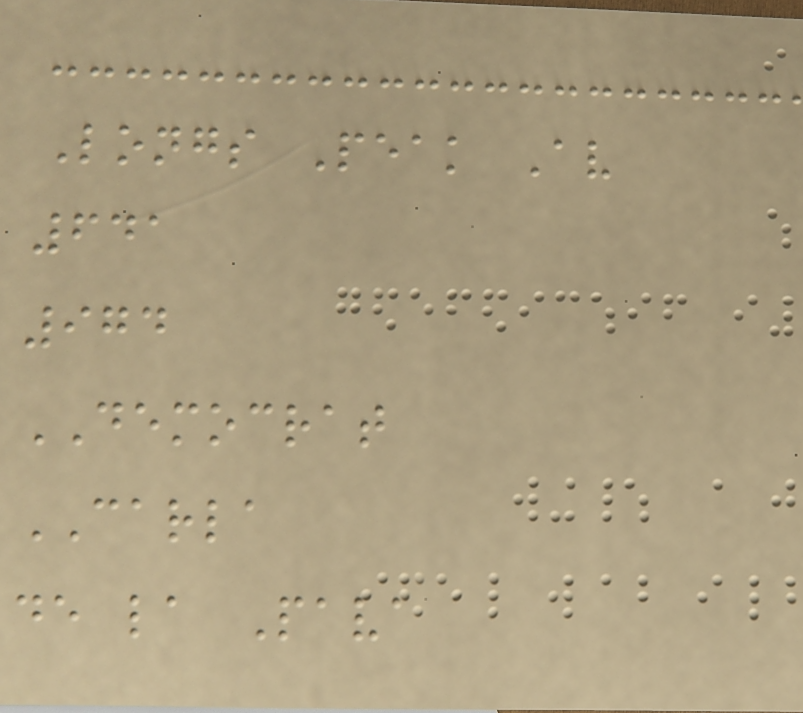Longs Peak Av
641
974
DEMOCRAT
CARLA
de la Pava
